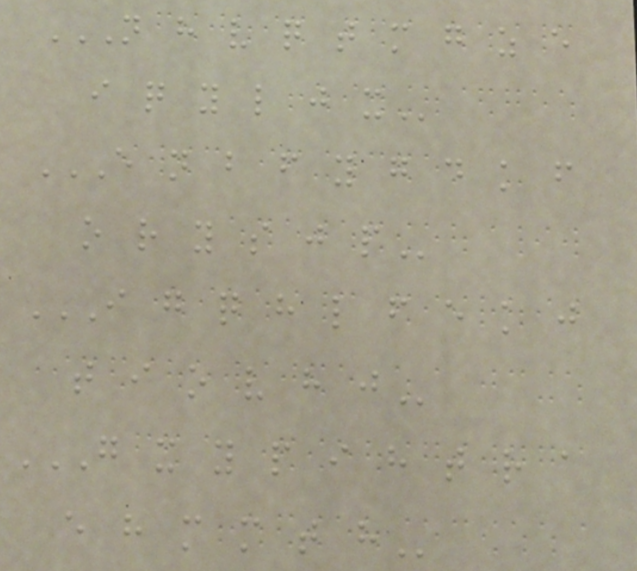N H V Q T M G Z E
I Q Y L J X
E N B F Y G D K F
O R Y S J P
I G Q H L F E K J
T I O V H J
G X Y P I H T R A
E H M M T H
